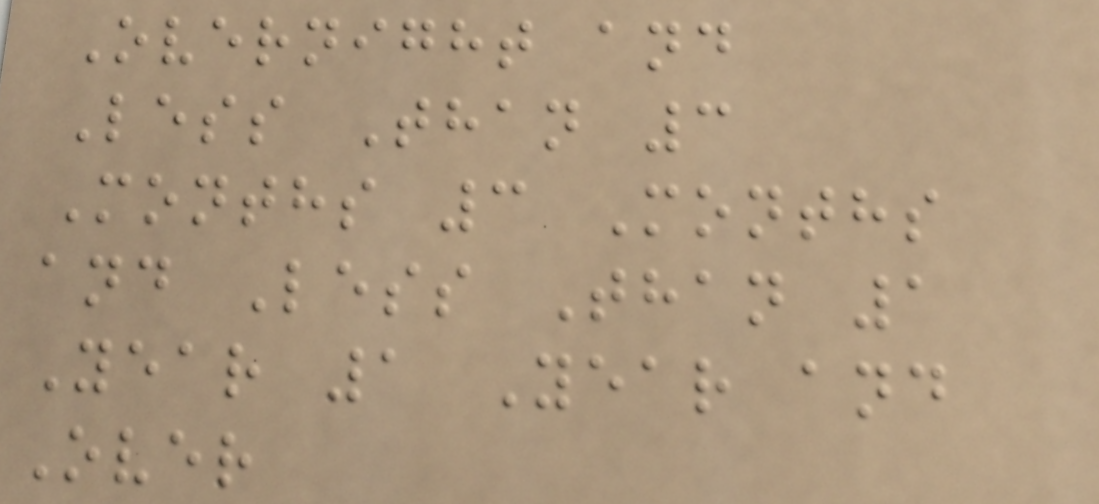Overnight and
Less Than 3
Months 3 Months
and Less Than 1
Year 1 Year and
Over
